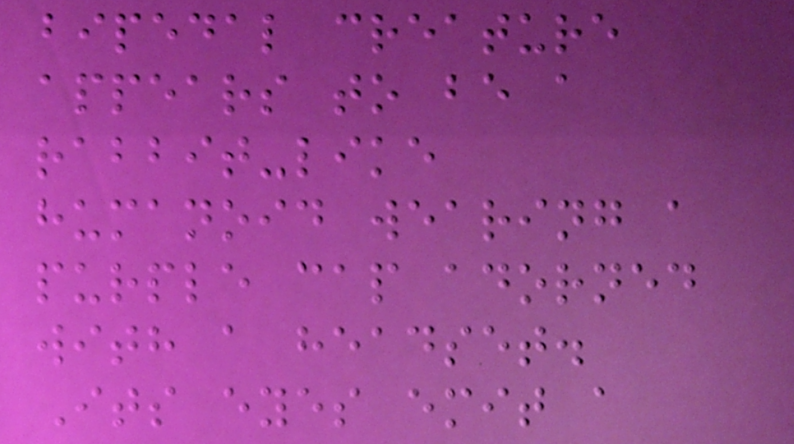bipedal creature
appears to be a
rabbit-like
humanoid wearing a
purple cap adorned
with a headset.
Its eyes emit a
